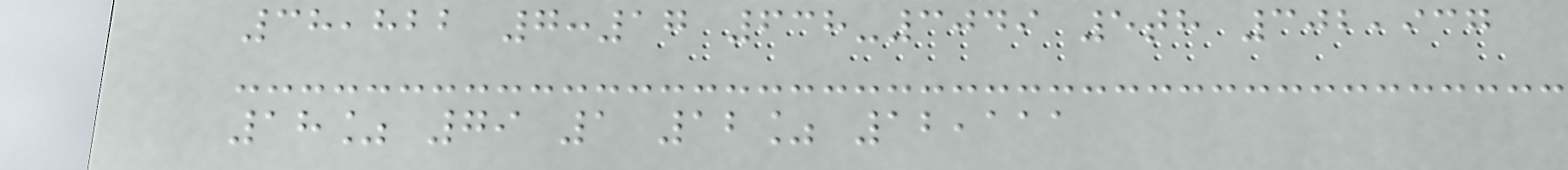38,822 7:17 638-3049 5th 302,937
18% 79 1 12% 12,111
